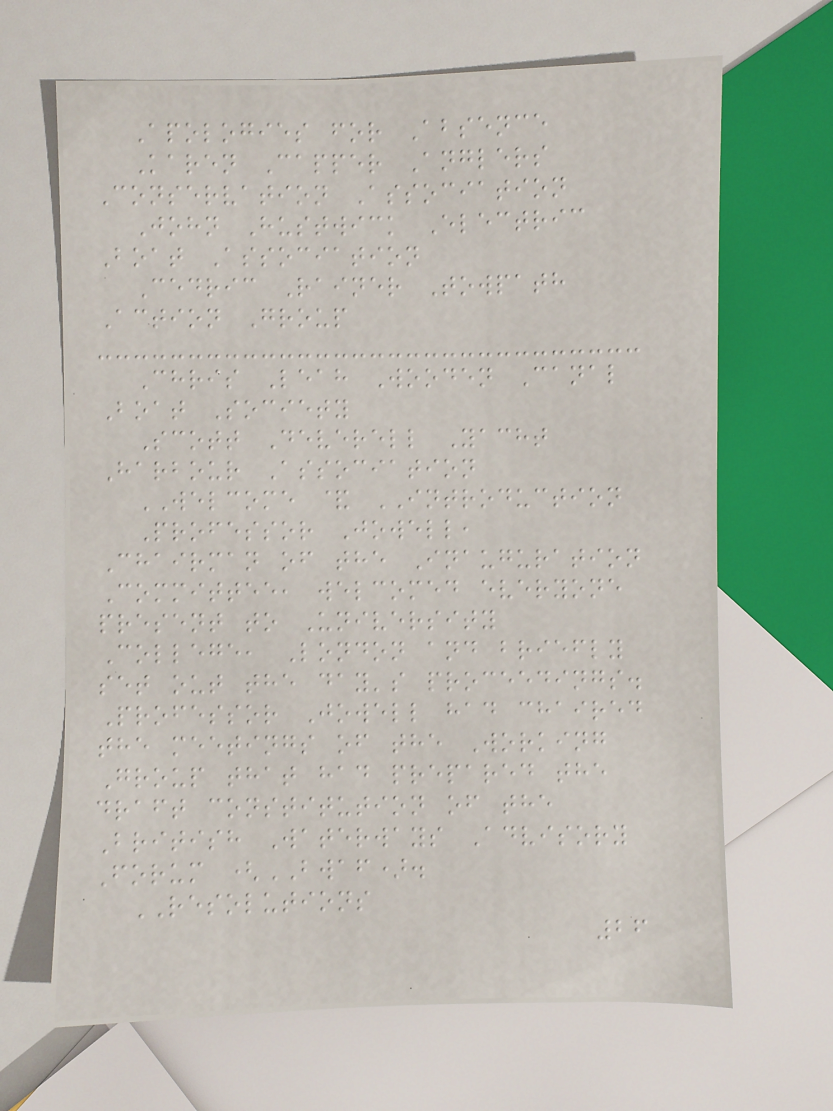Apologies for Absence
Karen Capper Anglers
Conservation Association
John Hustwick Electric
Boat Association
Cedric Rainer Towpath
Action Group
Chris Leah Wooden Canal
Boat Society
Scott Deverell Yacht
Harbour Association
WELCOME & INTRODUCTION
Professor Jowell,
Chairman of the Inauguration
Committee, welcomed everyone
present to University
College, London and briefly
set out the day's proceedings.
Professor Jowell had chaired
the meetings of the Working
Group that had prepared the
draft constitution of the
British Waterways Advisory
Forum (BWAF).
RESOLUTIONS
26
